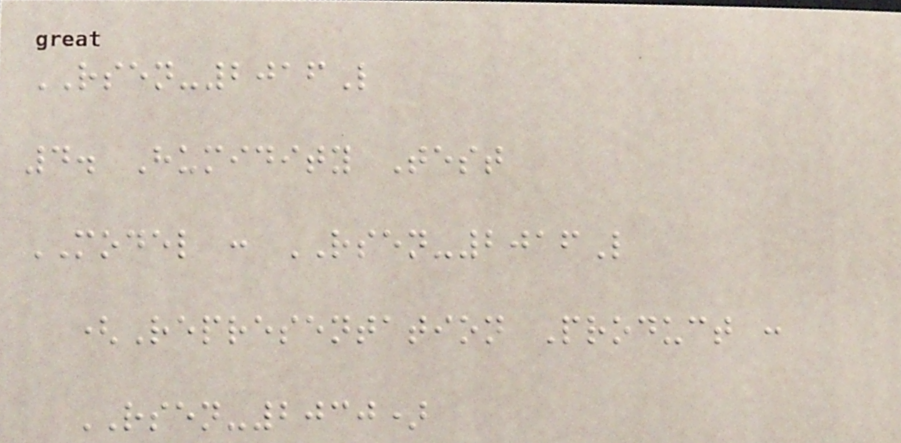RSEN-2016L
4. Humidity Test
MODEL : RSEN-2016L
(Representation Product :
RSEN-2030)
